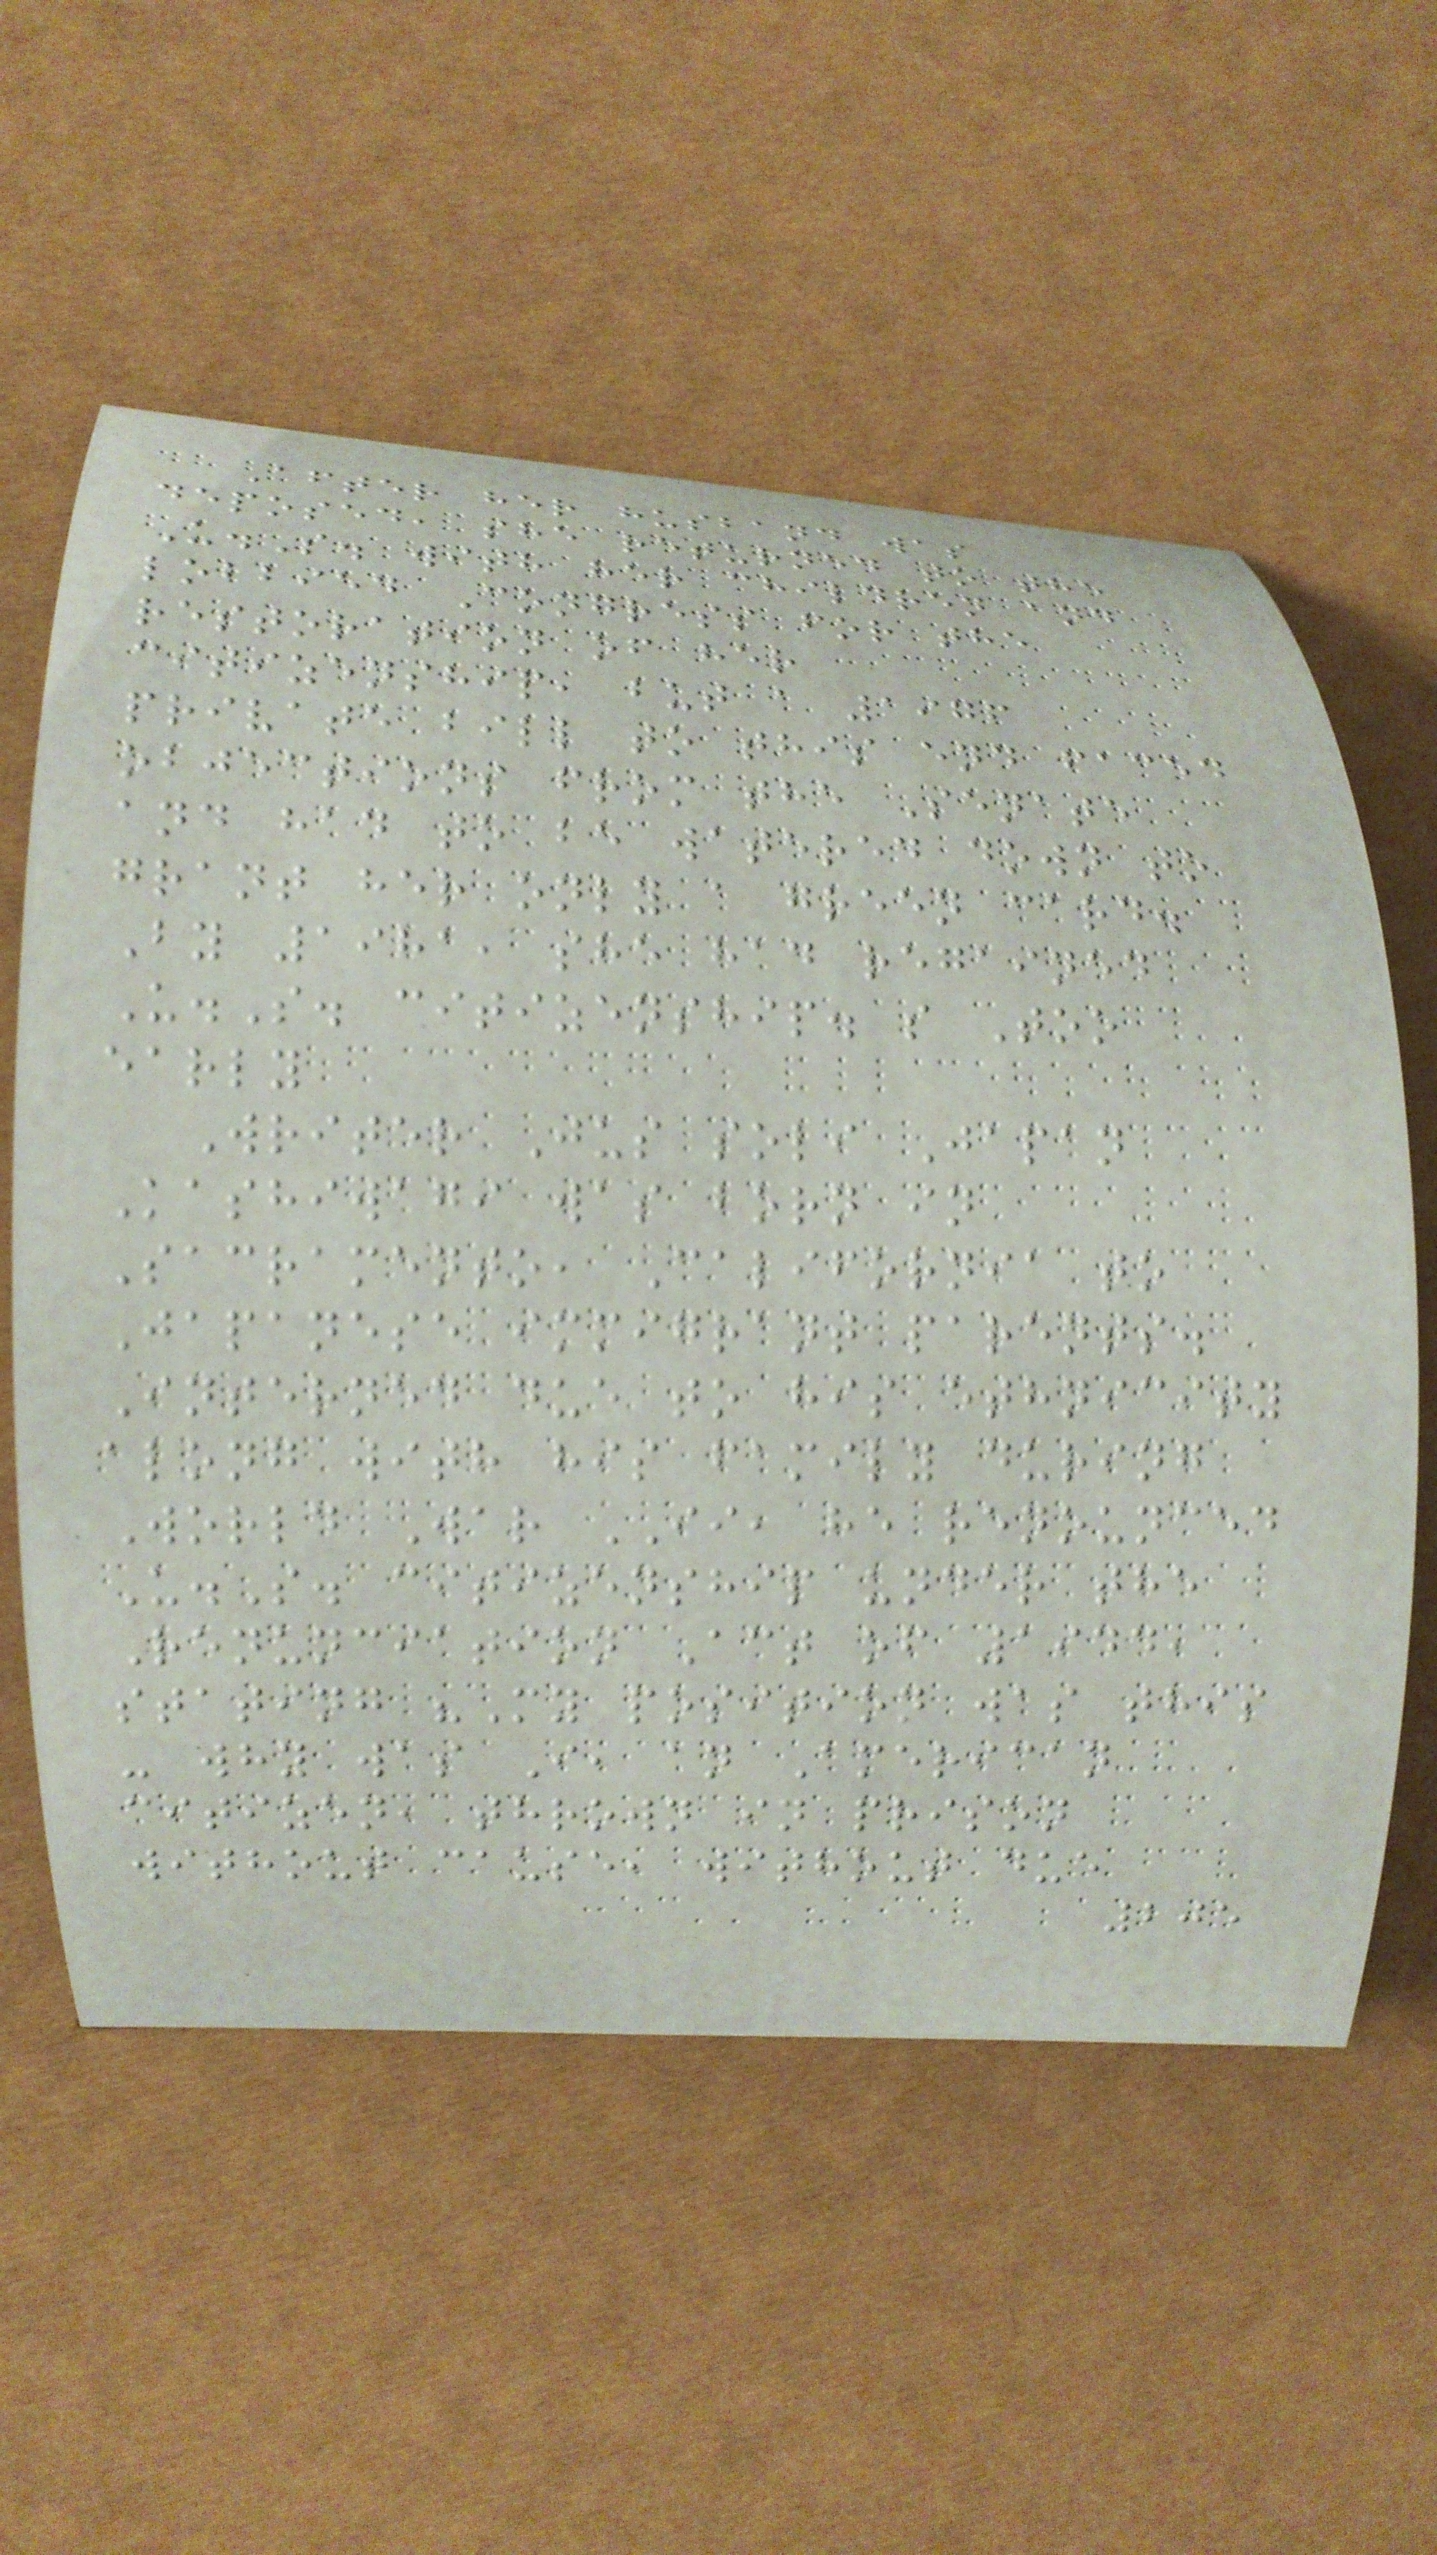After her husband was
deposed, she returned to the
U.S. with her children and
lobbied Congress for the
restoration of her
citizenship, but a 1976
private bill to this end faced
objections from the Senate
and had to be watered down to
grant her only a green card.
By 1981, she had regained
U.S. citizenship. s Too
early
Writer Jus soli Japan
Kashiwagi was born in
Sacramento, California to
Japanese immigrant parents.
Interned due to his ethnicity
along with his family during
World War II, he renounced
U.S. citizenship under the
Renunciation Act of 1944,
stating "My position was this
- why was I, an American
citizen, thrown in prison
without cause, without due
205
